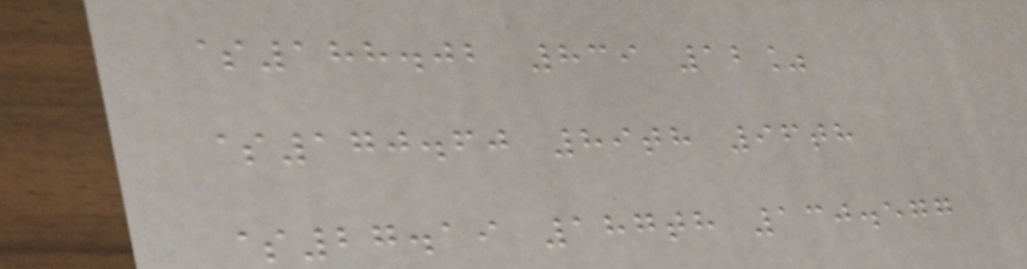$188.02 839 12%
$170.60 89th 96th
$27.19 187th 130.577
